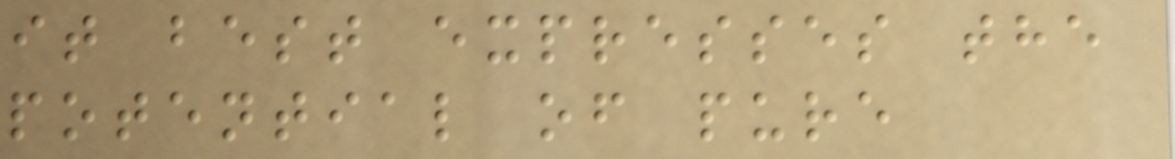it best expresses the
potential of pure
